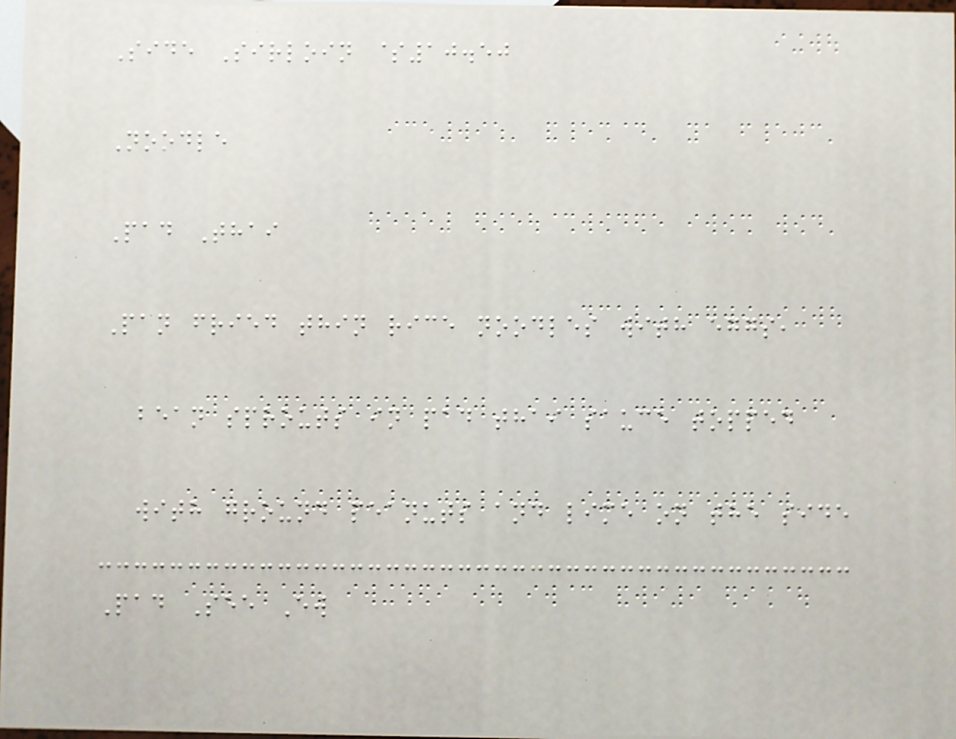Side Sirloin $10.50
Noodle
Pad Thai
Pan fried thin rice noodles with eggs,
bean sprouts in pad thai sauce topped
with ground peanuts and lime on the side
Pad See Ew
